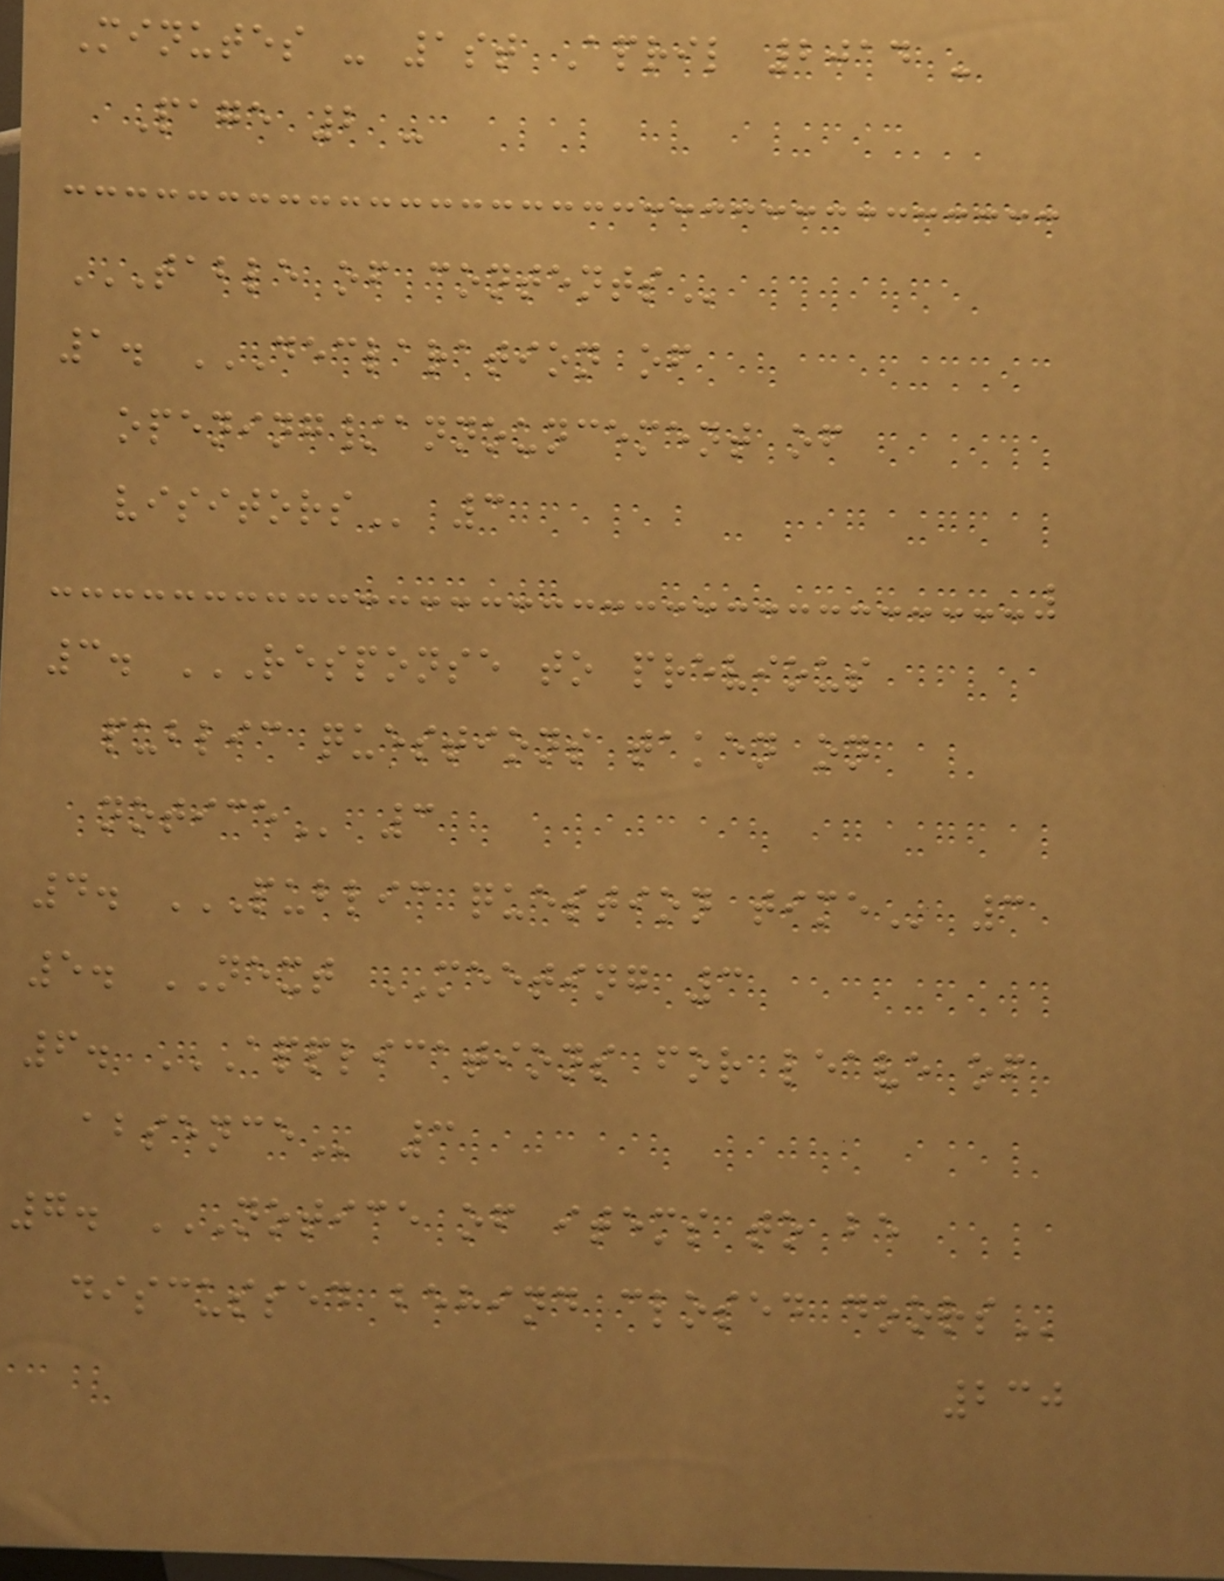Minutes - 1st April 2014 -
Page 2 -
TABLE OF CONTENTS
1. DECLARATION OF
OPENING/ANNOUNCEMENT OF
VISITORS 3
3. RESPONSE TO PREVIOUS
PUBLIC QUESTIONS TAKEN ON
NOTICE 3
4. PUBLIC QUESTION TIME 3
5. NEXT MEETING 3
6. APPLICATIONS FOR LEAVE OF
ABSENCE 3
7. NOTICE OF ITEMS TO BE
DISCUSSED BEHIND CLOSED DOORS
230
